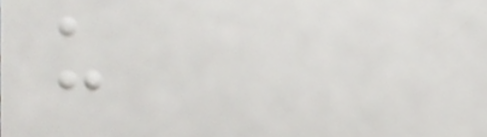u
